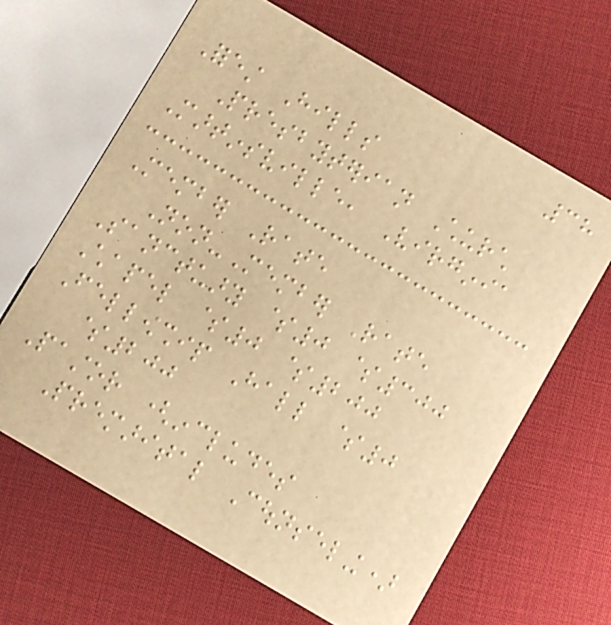38
Forest Hills
Presbyterian Church
Martinsville, Virginia
Member Rate
Non-Member Rate
Sanctuary $0 $300
Chapel $0 $200
Fellowship Hall $0
$200
Pastor (includes
Premarital Counseling)
